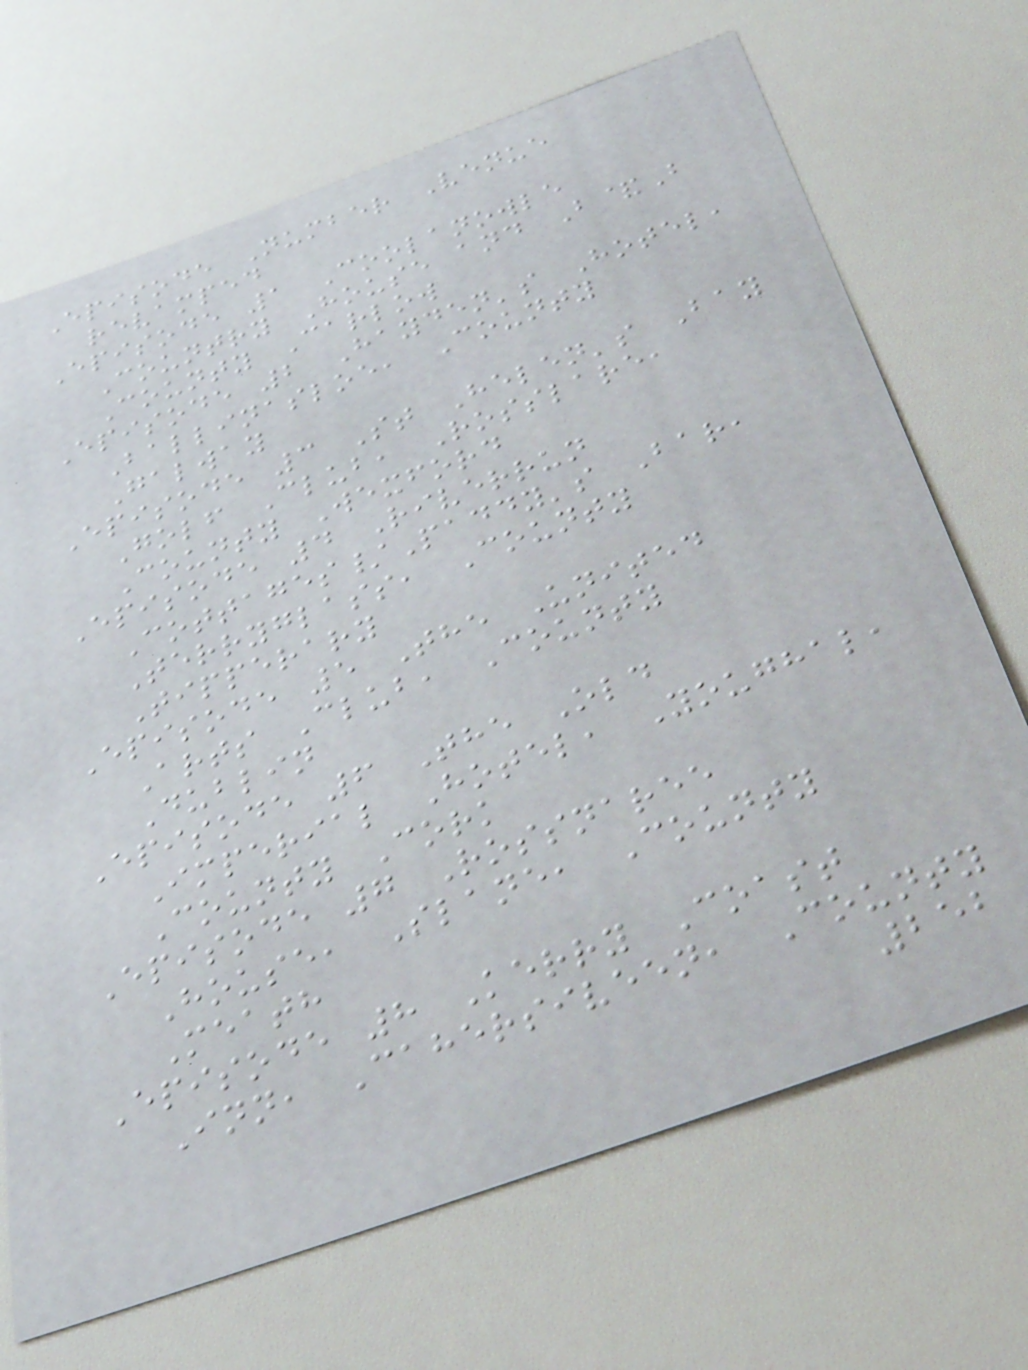Episode Number Venue
revamped
Episode 1 Coolanowle
Country House and B&B
County Carlow
Episode 2 Hayden's Hotel,
Ballinasloe, County
Galway
Episode 3 St Helen's Bay
Golf Club, Rosslare,
County Wexford
Episode 4 Riverrun
Cottages/Paddy's Bar,
Terryglass, County
Tipperary
Episode 5 The United
Arts Club, County
Dublin
Episode 6 The Old
Imperial Hotel, Youghal,
County Cork
Episode 7 Rossnaree
House, Slane, County
Meath
Episode 8 Kerry Coast
Inn, Cahersiveen, County
252
